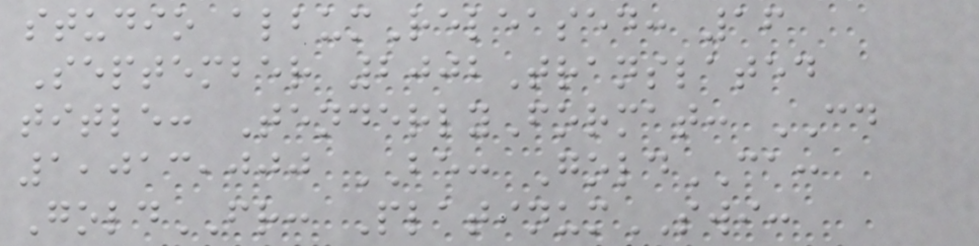studio albumReleased: 16
September 2002Translated
title: TenderlyFormat: CD
1,013,000 BE: GoldCA:
GoldFR: PlatinumSWI:
